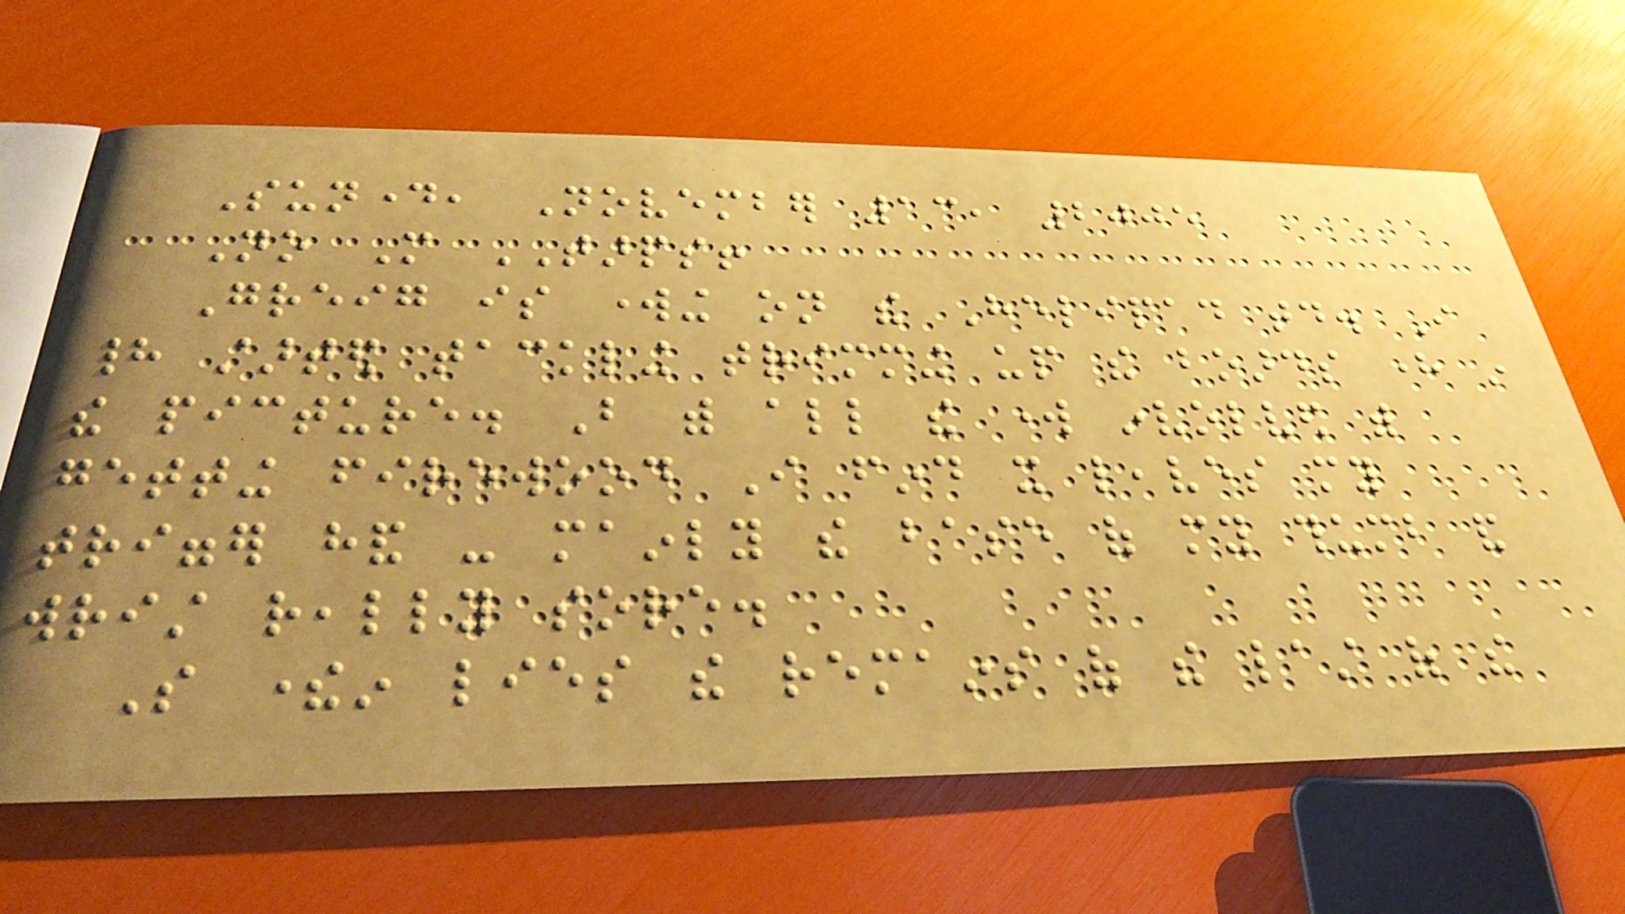Sunday, November 13, 2005
No More TARPS!
Greig is working on the Helipad today. I
had started tackling trimming up the boards here in
the picture. But with all the work involved with
getting firewood I find it leaves my
trigger hand - mainly the base of my thumb and
wrist really sore.
So therein lies the remains of the last of the
